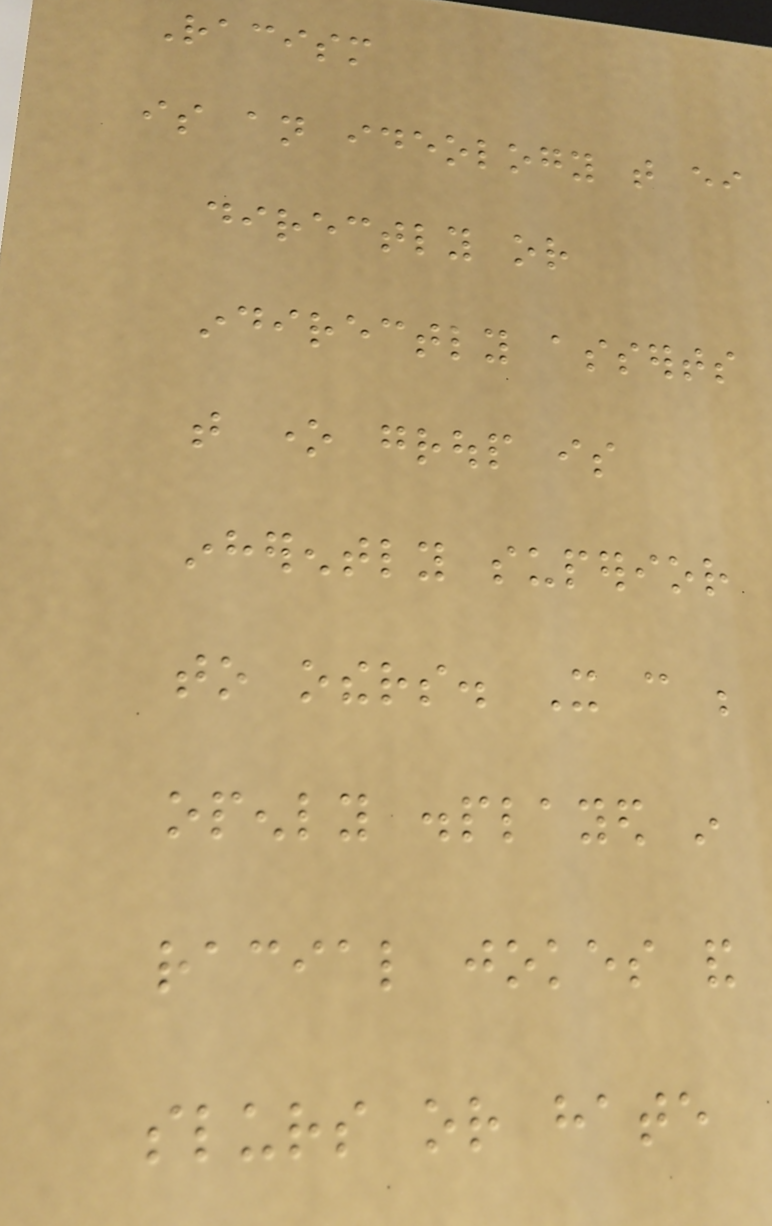Racism
is an ideology that either
directly or
indirectly asserts
that one group is
inherently superior
to others. It can be
openly displayed in
racial jokes and
slurs or hate
